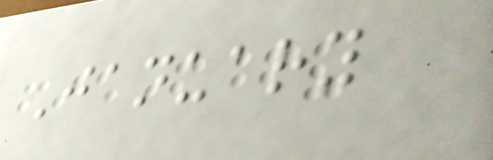January
